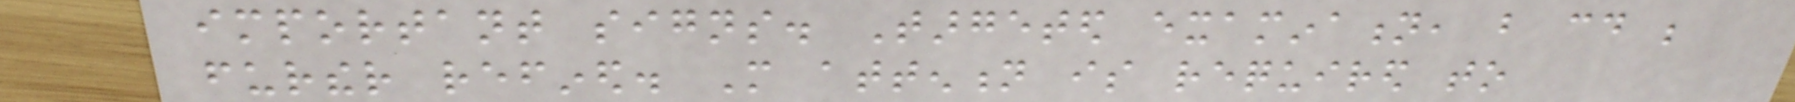important signs. Targeted examination, but could be
further refined. More attention is required to
